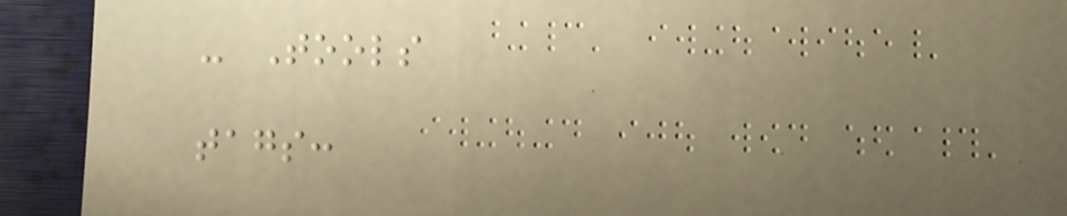- Tools
tags:
